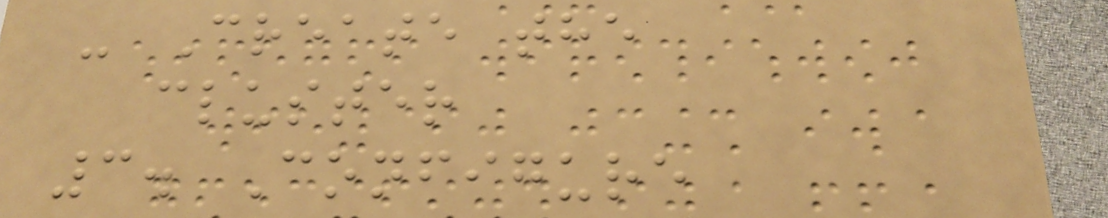- Create the
cluster
3. Configure
